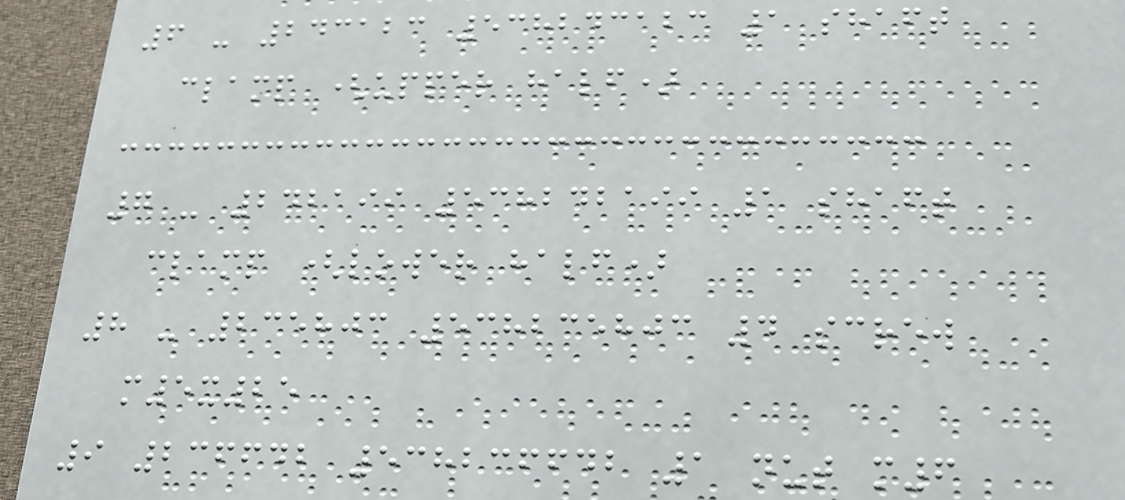6 - 243123 538243123 1 shaft
clamp (upper half)
7 - 242199 538242199 1 shaft
clamp (lower half)
8 - 235803 538235803 4 screw
m5x25
9 236642 538236642 1 nut m6
